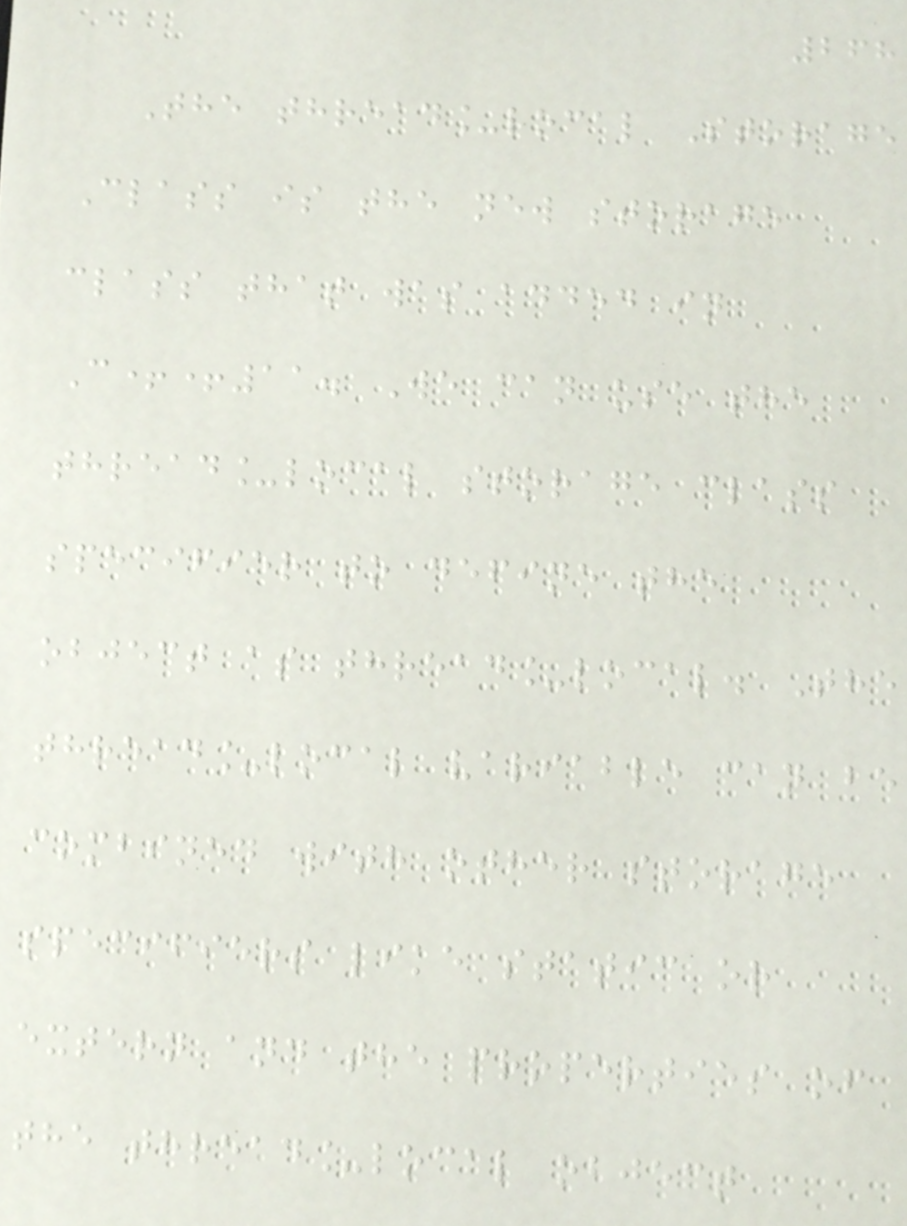268
The thread_local Storage
Class is the new storage
class that was added in
C++11. We can use the
thread_local storage class
specifier to define the
object as thread_local. The
thread_local variable can be
combined with other storage
specifiers like static or
extern and the properties of
the thread_local object
